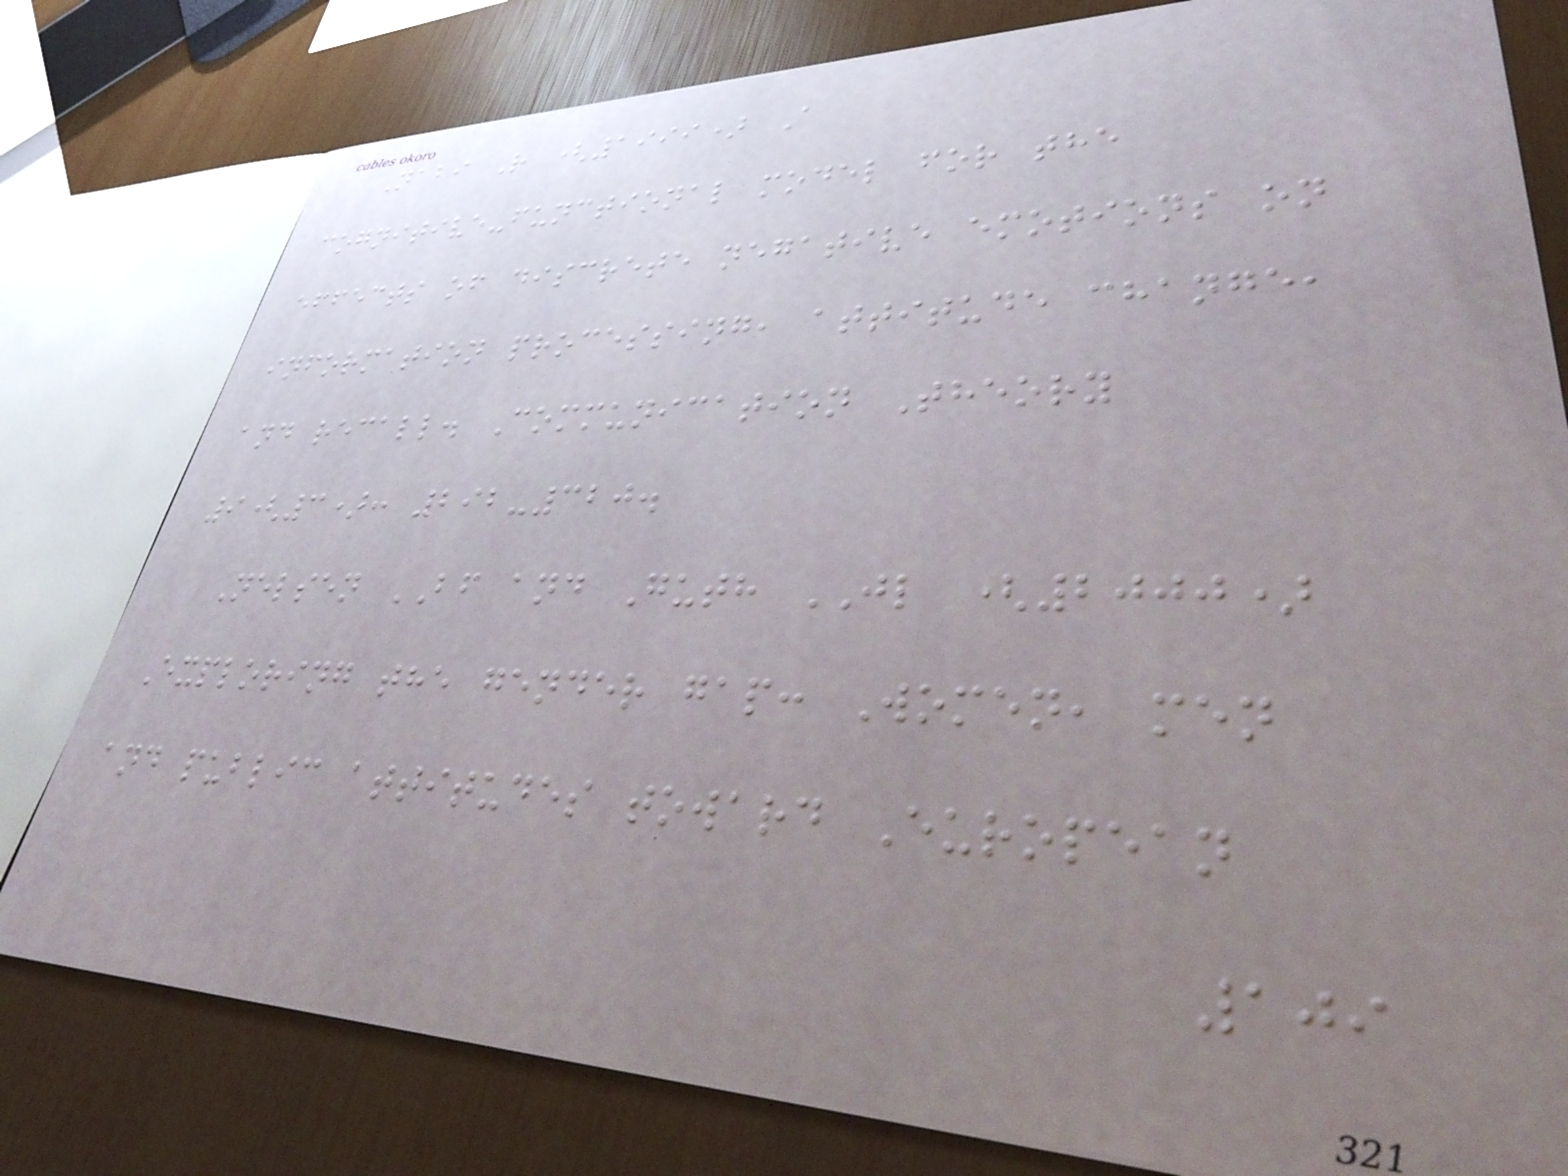Nabi R (1999) A
cognitive-functional model for the
effects of discrete negative emotions on
information processing, attitude change,
and recall. Communication Theory
9(3): 292-320.
Nelsen BF and Guth JL (2000)
Exploring the gender gap: Women, men
and public attitudes toward European
109
